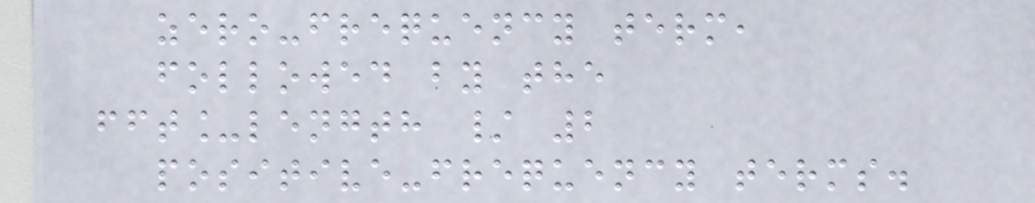zero-frequency term,
followed by the
fft_length / 2
positive-frequency terms.
